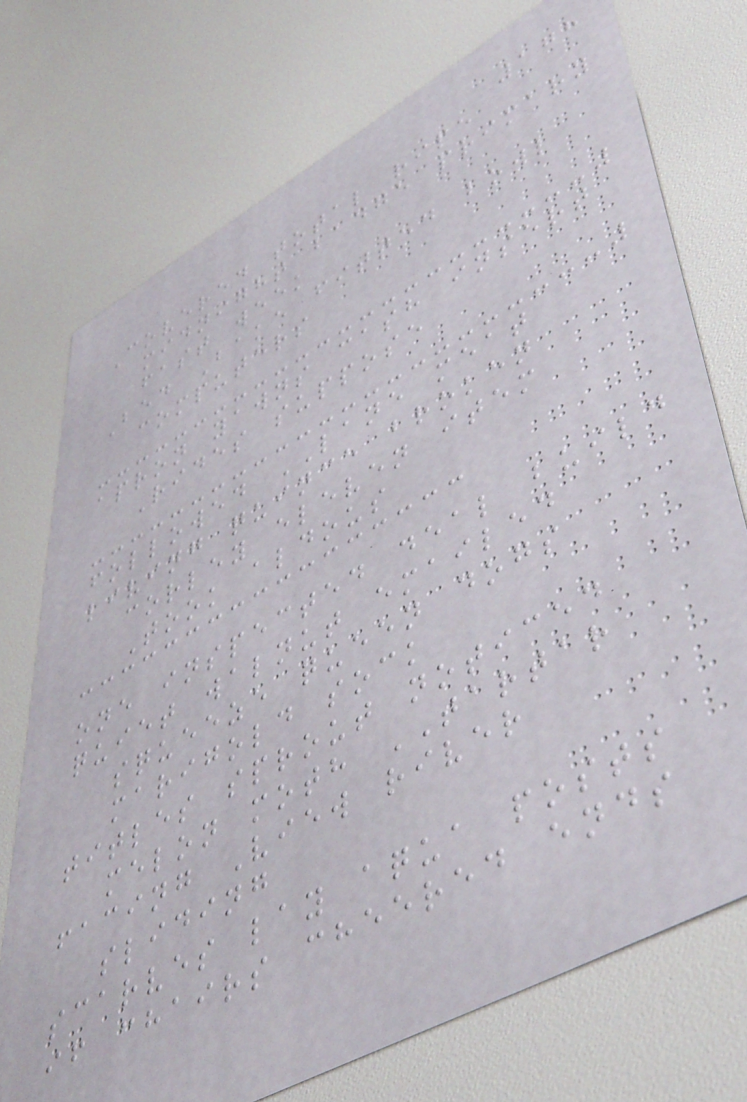178
Covered total ripe
midnight badge primary
fast week
Bed Bake fitted bowl
computers
apron yawns cash insert
Rides suppose
followed LANE meat
living quince broken
corley eleven item
Took aldous
one inspected deal build
quiet walnut emailed
squeeze queen dogs
marigold sock
titles sprout noticed
melon moth TARTAR
facing View river
sliding
scarves lay aqua posts
if chairs cheered ends
